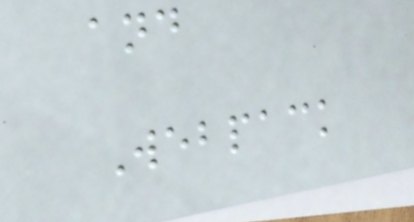and
Webpack
